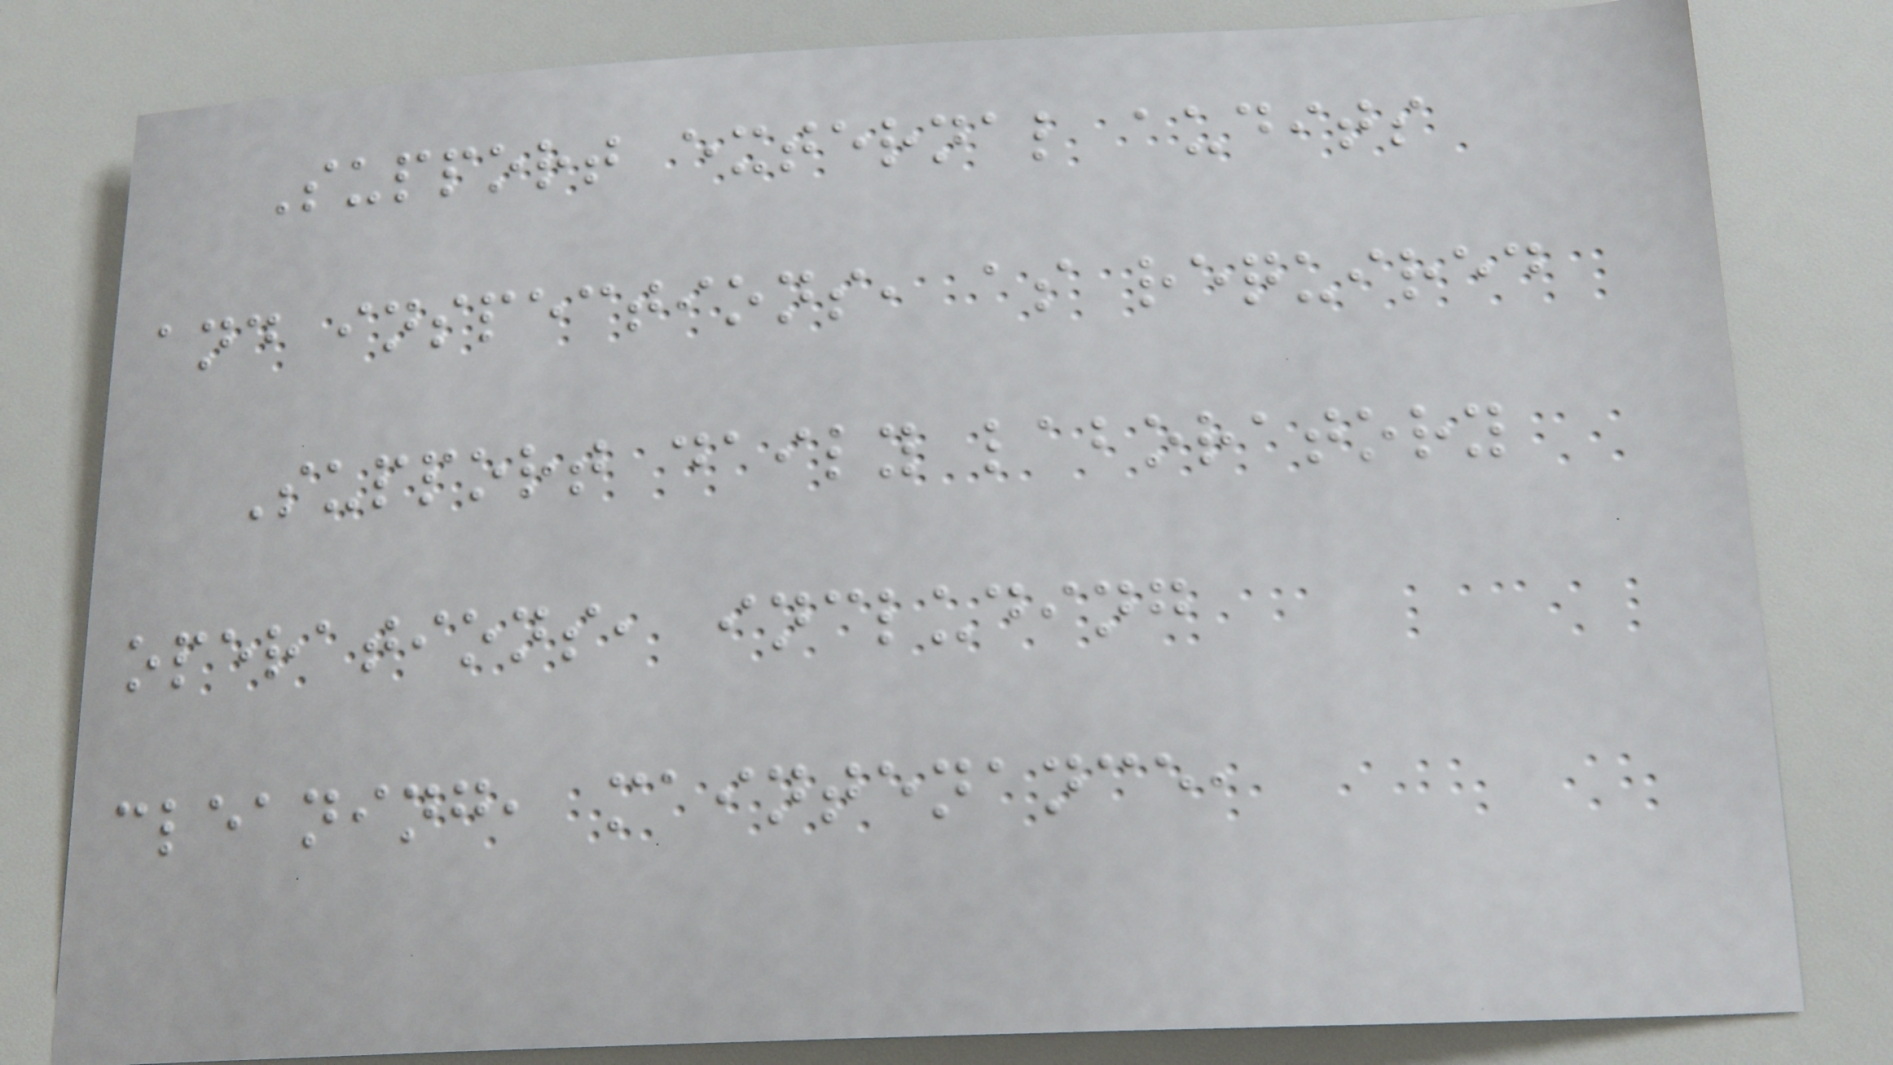Support external audits
and inspections, as required
Support daily laboratory
operations, including
cleaning, maintenance,
